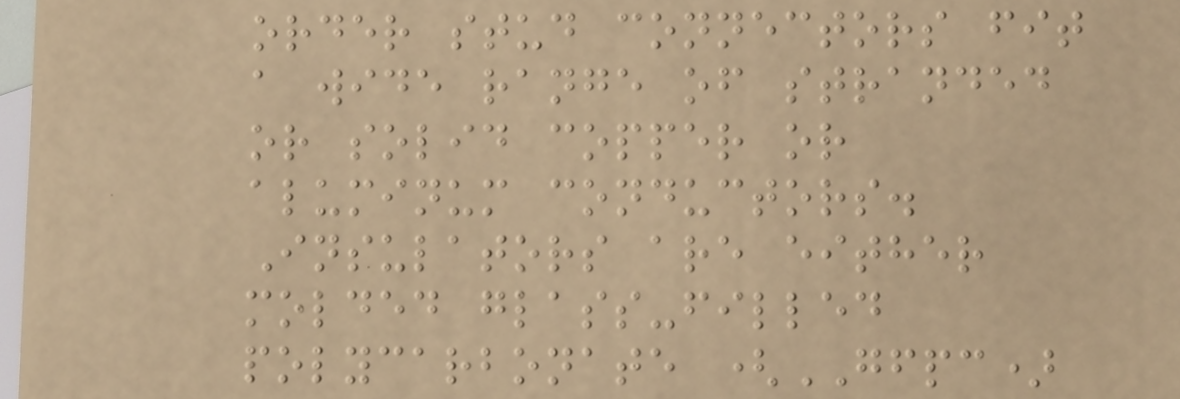order stud connectors fit
a wide range of stranded
or solid copper or
aluminum conductors.
Insulators are either
molded glass-filled
polycarbonate (GFPC)
